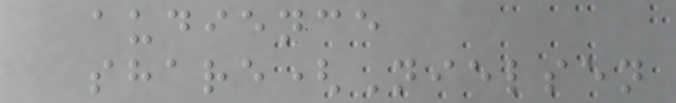audience
share(Nielsen
